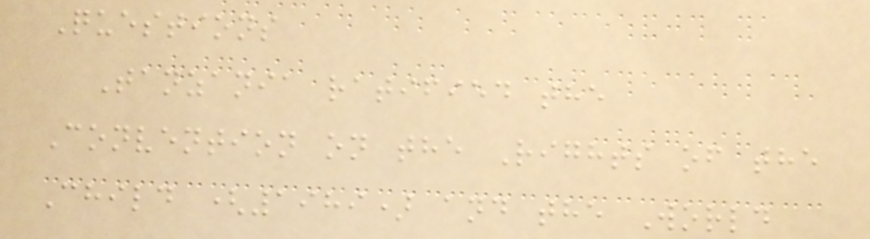Questions
Tanzania ratified the
Convention on the Rights of the
Child (1989) and the World
